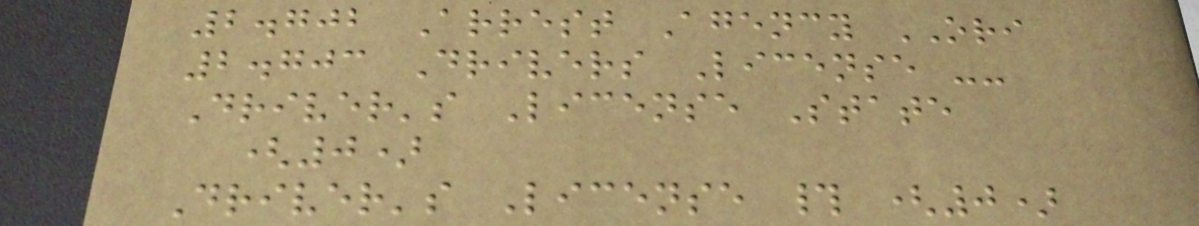2.702 Arrest Agency ORI
2.703 Drivers License --
Driver's License State
(0)
Driver's License # (0)
